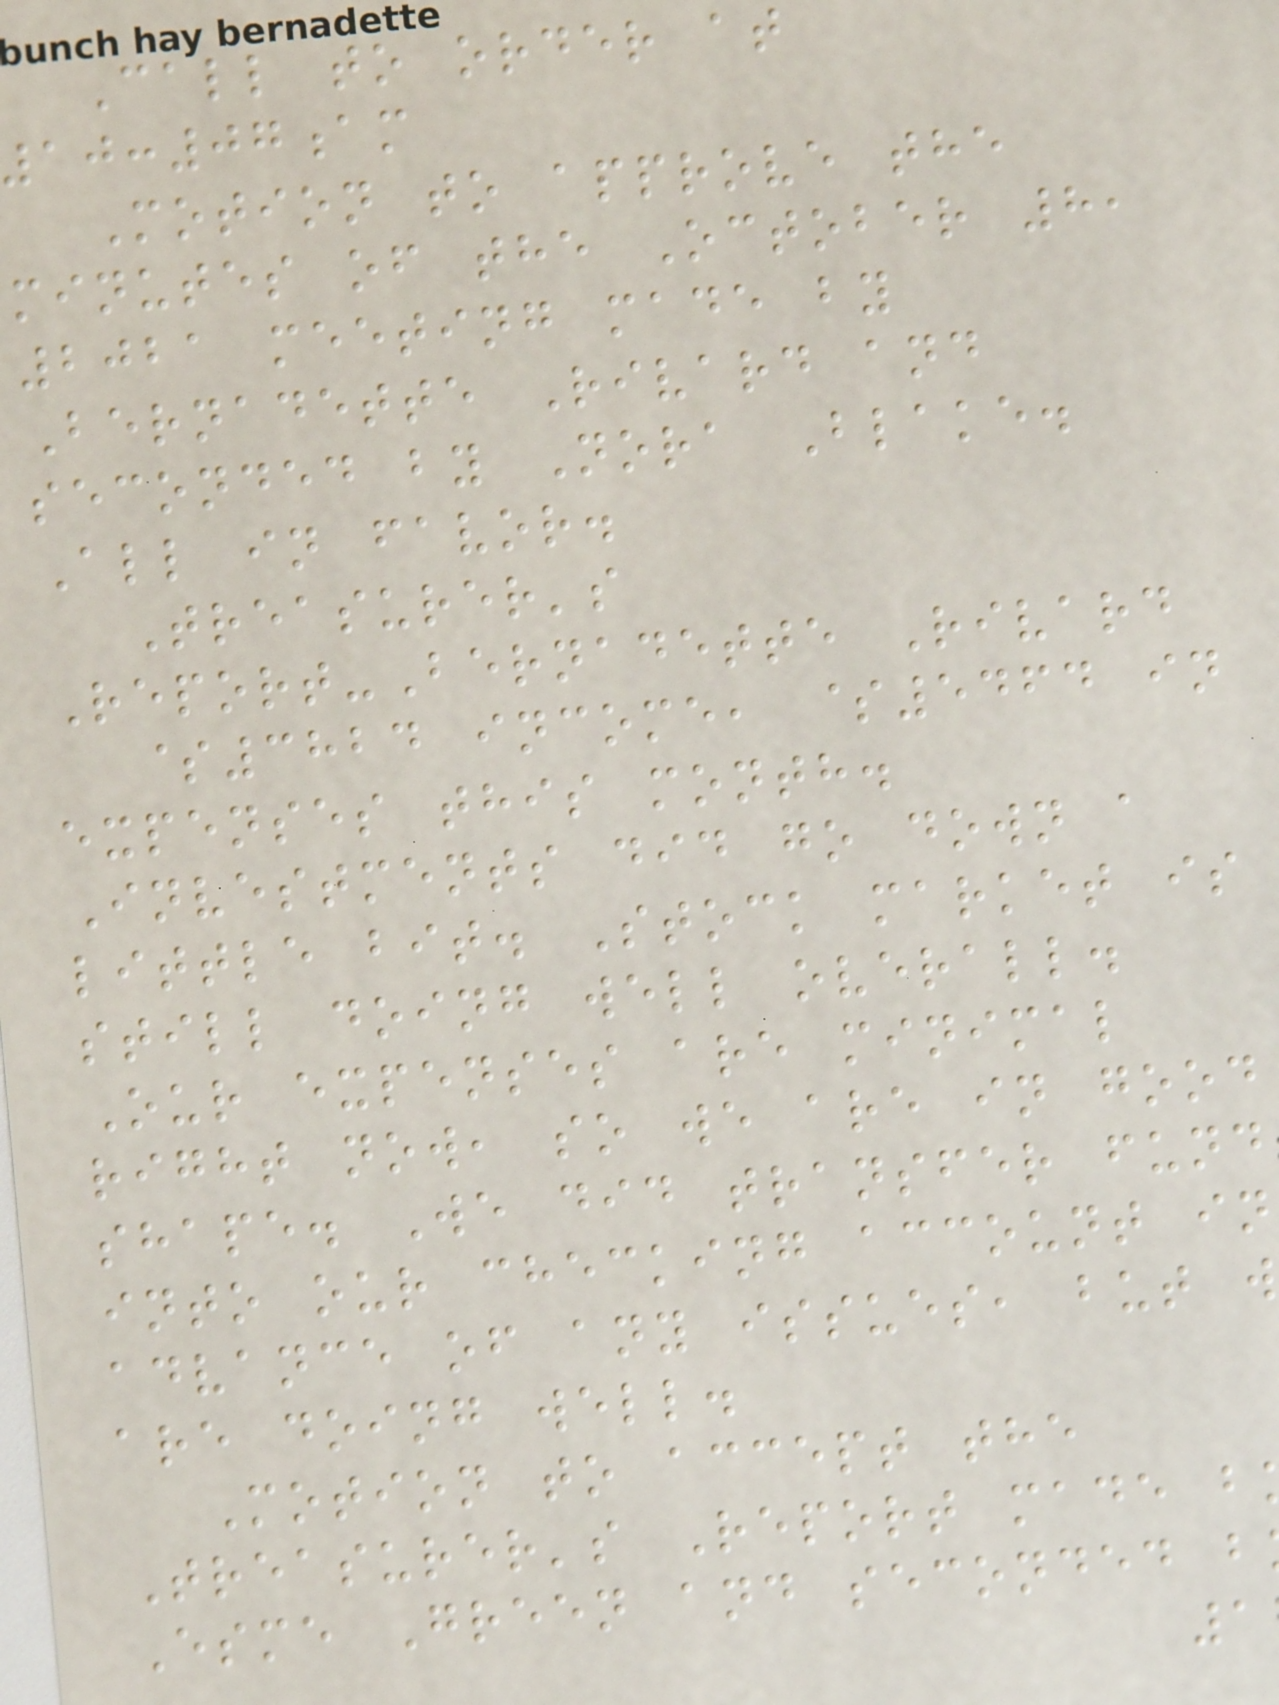Call to order at
:07am
Motion to approve the
minutes of the October 8,
2021 meeting made by
Bernadette Rivard and
seconded by Nora Blake.
All in favor.
Treasurer's
Report-Bernadette Rivard
$3824 income, $5464 in
expenses this month.
Investments did go down a
little bit. Stock market is
still doing well overall.
Our expenses are minimal
right now, so we are in good
shape. We did transfer fund
into our checking account in
advance of any issues, but w
are doing well.
Motion to accept the
Treasurer's Report made b
Esme Green and seconded b
